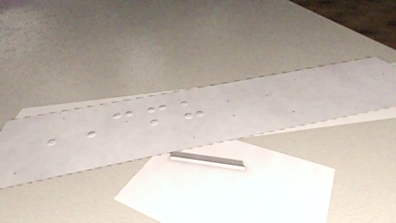CMU
